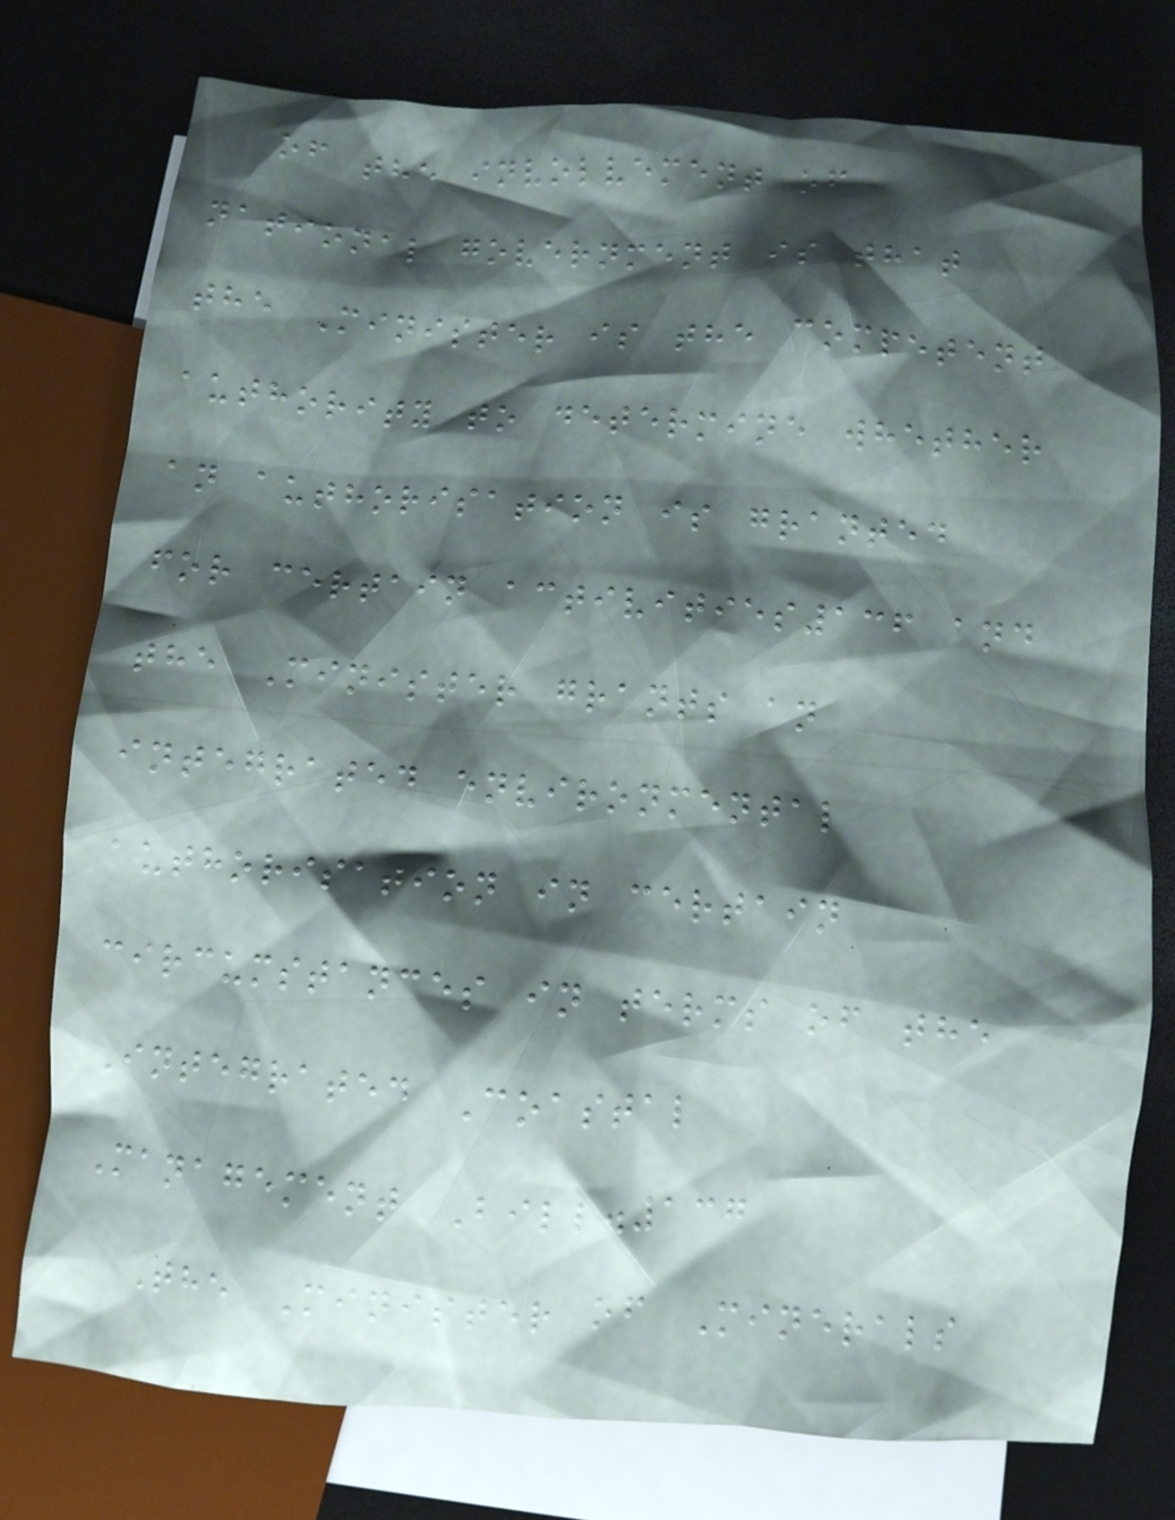of the involvement of
national government is that
the Minister is the competent
authority to determine whether
an authorisation is granted
for certain activities136 and
the Minister grants an
integrated environmental
authorisation in certain
circumstances in terms of the
Integrated Coastal
Management Bill.137
The Minister of Minerals
